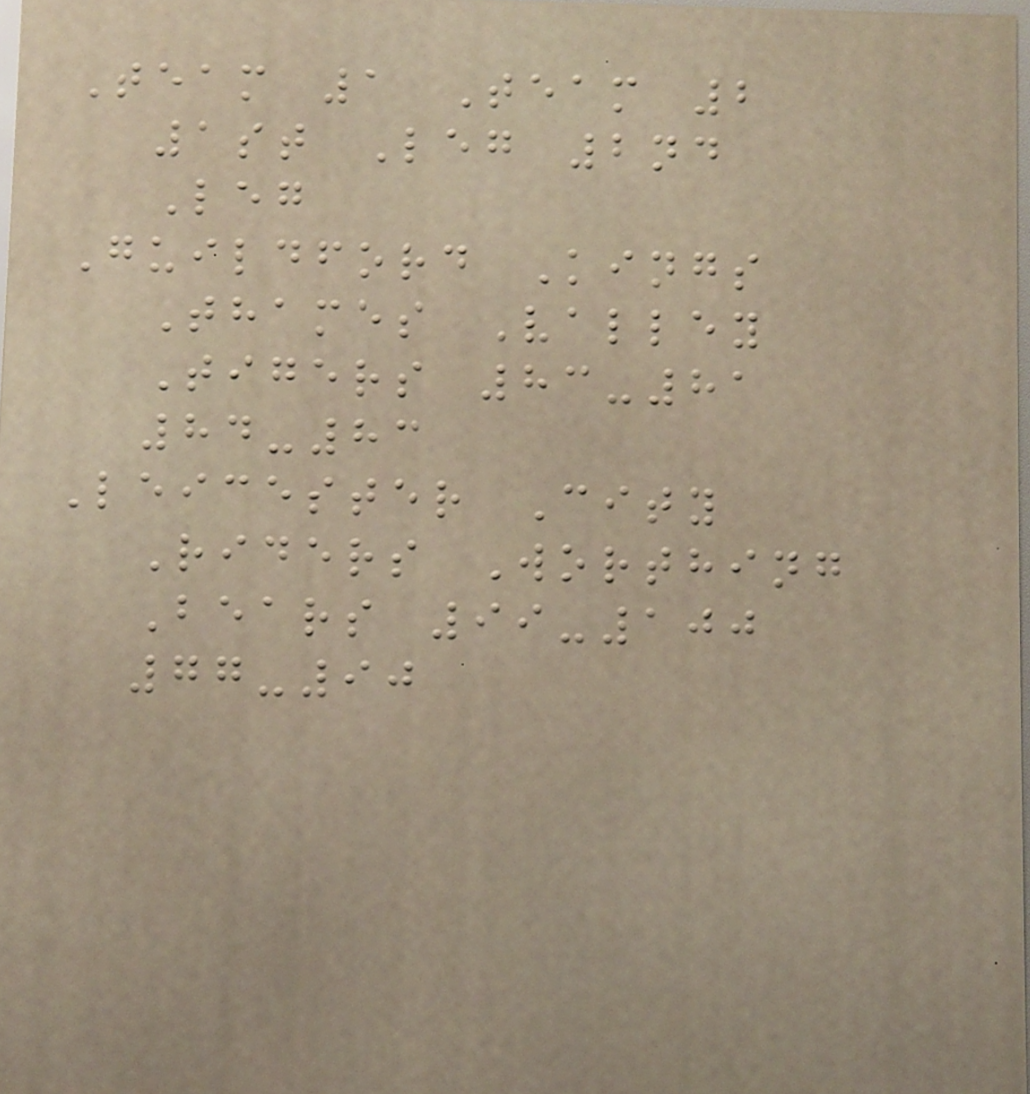Team 1 Team 2
1st Leg 2nd
Leg
Guildford Kings
Thames Valley
Tigers 83-81
84-83
Leicester City
Riders Worthing
Bears 99-100
77-90
